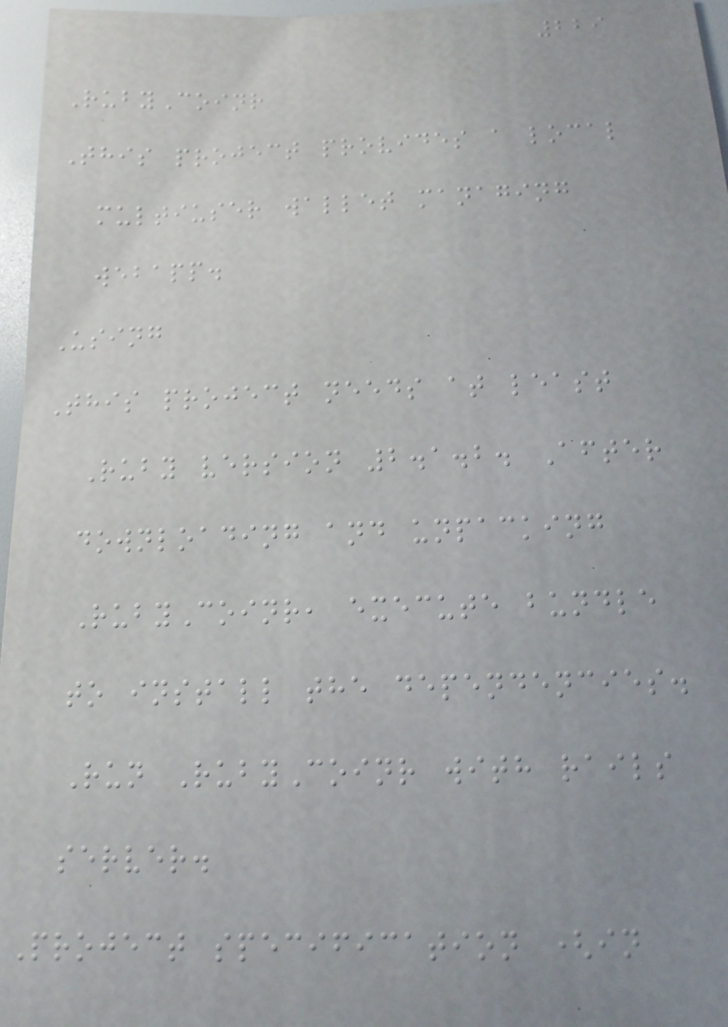229
RubyCoinr
This project provides a local
multiuser wallet managing
webapp.
Using
This project needs at least
Ruby version 2.1.2. After
downloading and unpacking
RubyCoinr, execute bundle
to install the dependencies.
Run RubyCoinr with rails
server.
Project specification (in
